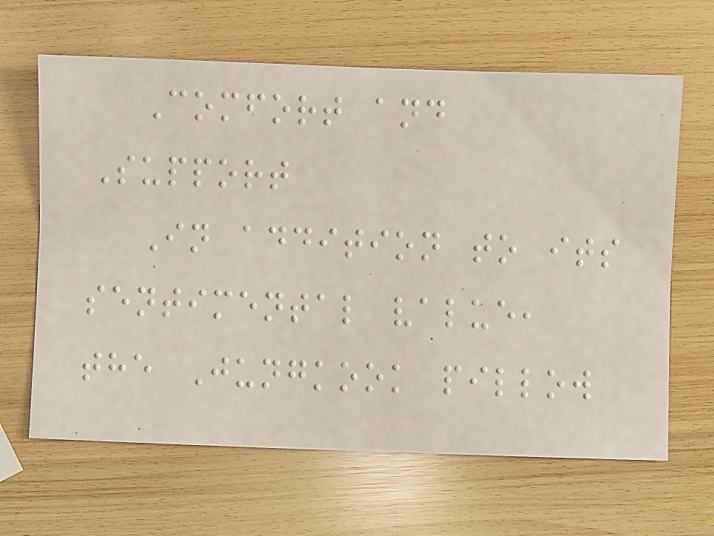Comfort and
Support
In addition to its
sentimental value,
the Jungkook pillow
